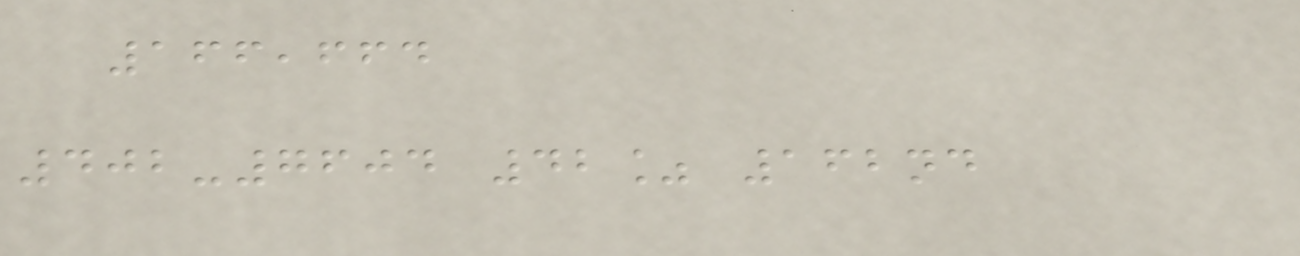166,664
402-7604 42% 162nd
